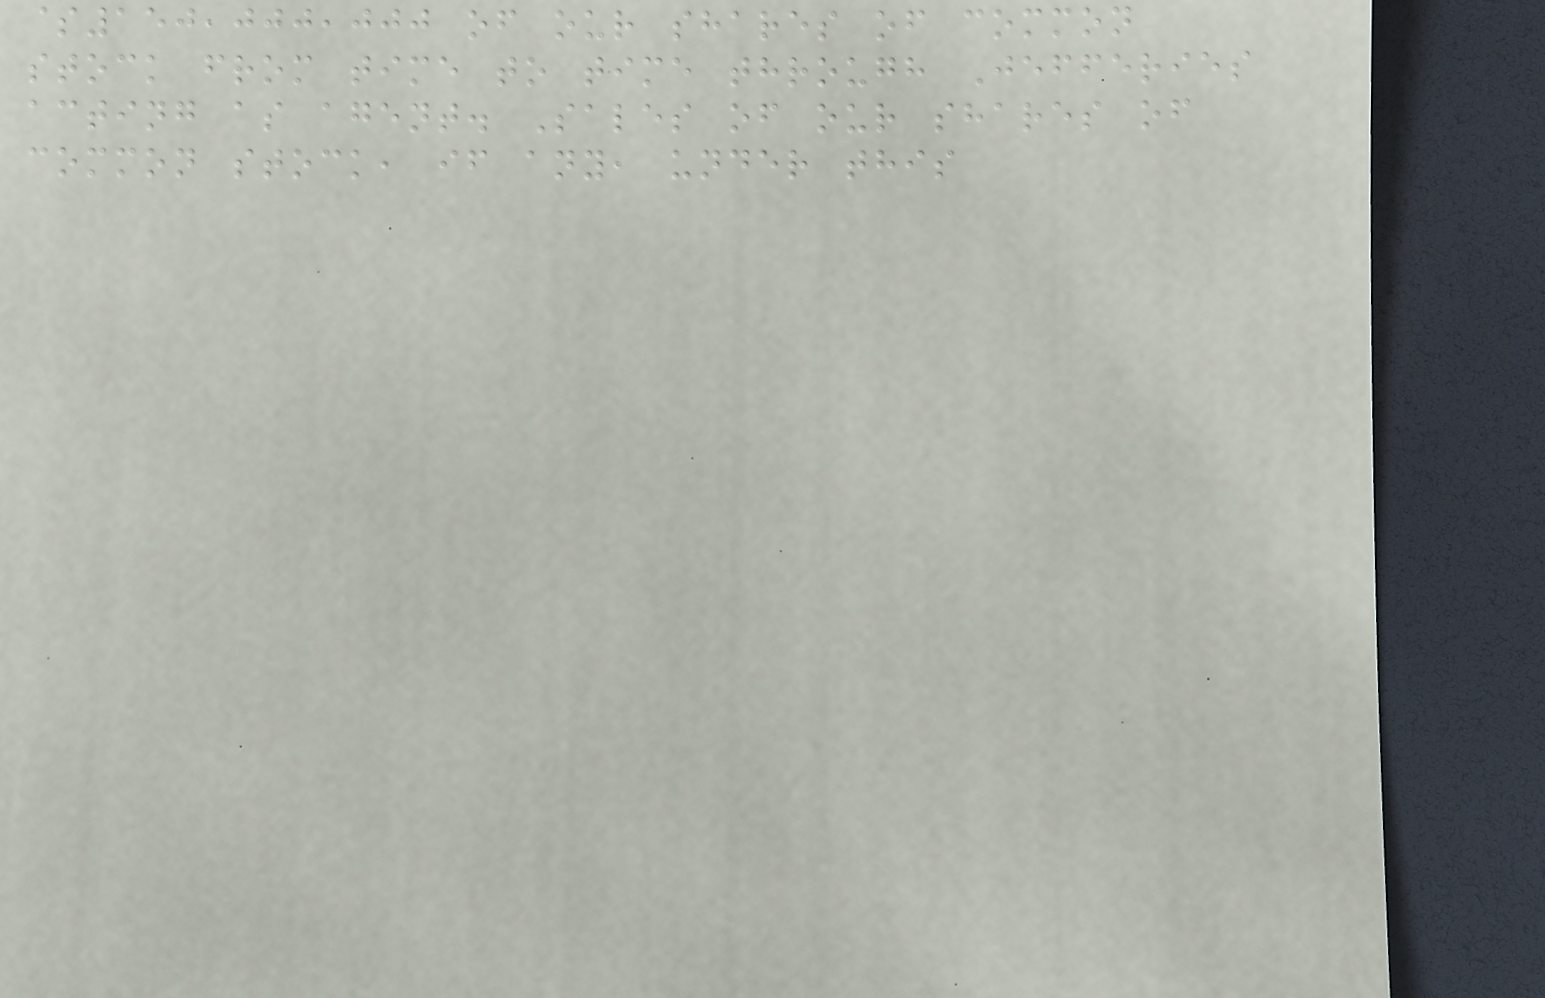$150,000,000 of our shares of common
stock from time to time through Jefferies
acting as agent. Sales of our shares of
common stock, if any, under this
